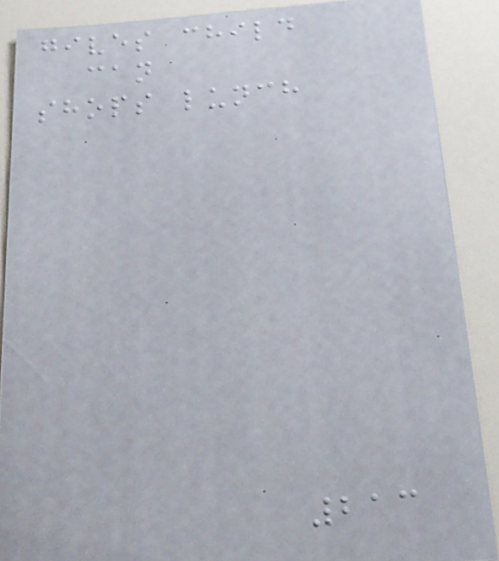gives child
can
shops lunch
213
